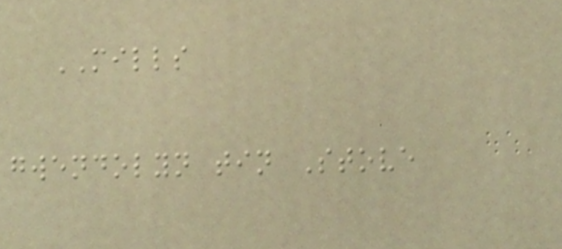MILLS
gwendolyn tin Stove
